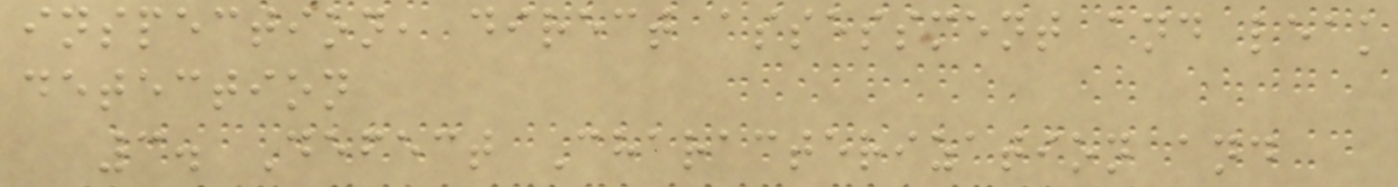inspection, direct assessment and leak
detection
3. Defect Characterization and
